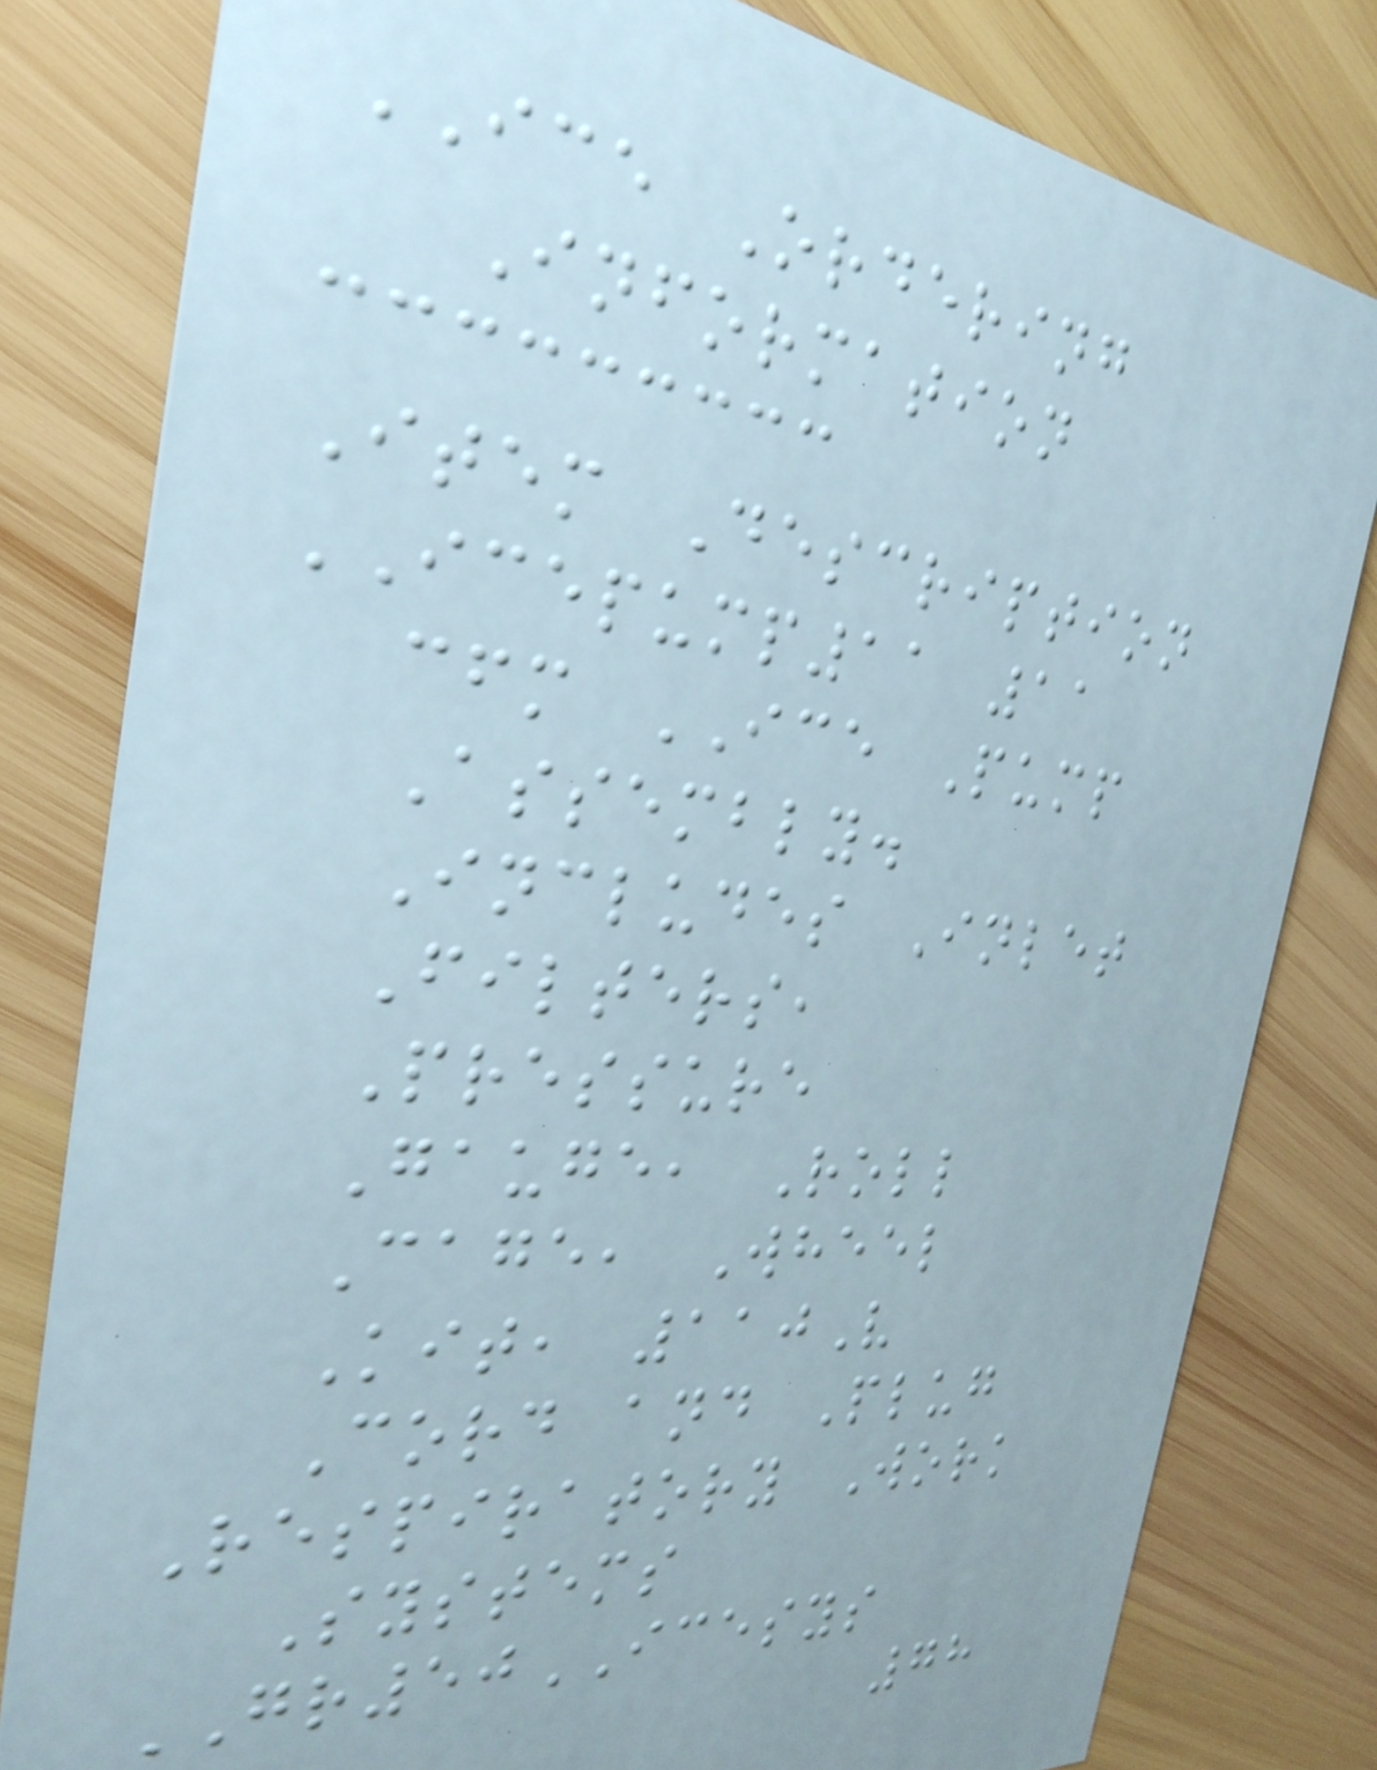ICE Ordering
Information
Item Description
ICEPUMP11 11
cfm ICE Pump
Assembly.
Includes Inlet
Filters,
Pressure
Gauge, Roll
Cage, Wheel
Kit, 110V
Cord and Plug
Respiratory Work
Systems
GR50ICESYS
78
